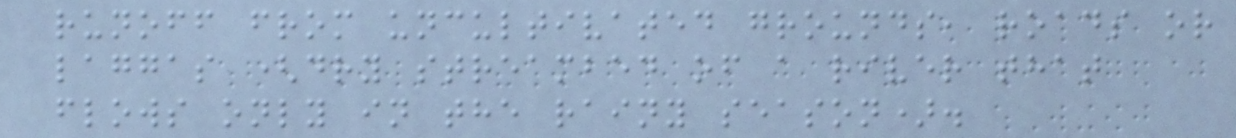runoff from uncultivated grounds, roads or
laggas (dry streambed of a river that
flows only in the rainy season).
